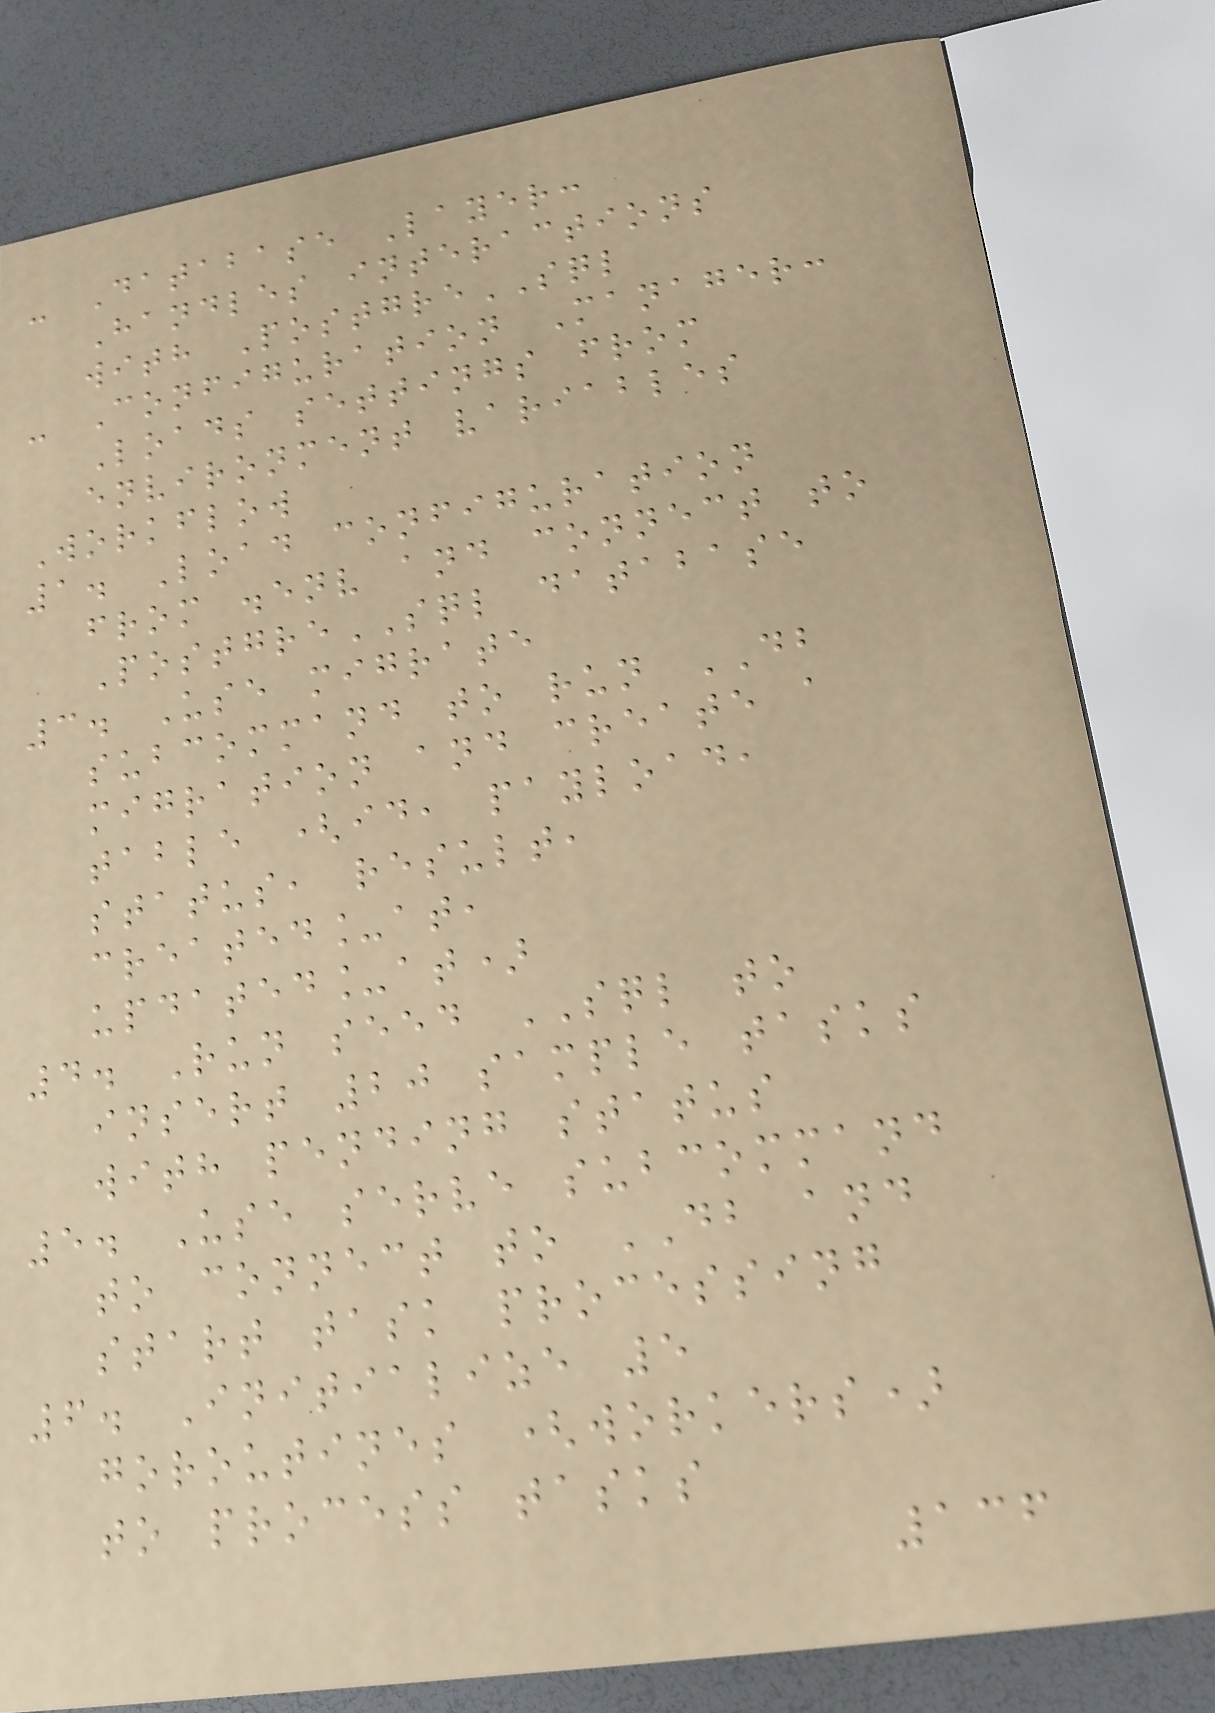- Database Layer:
Handles interactions
with PostgreSQL
- Configuration Manager:
Loads settings from
environment variables
Workflow
1. Load configuration
from .env and connect to
PostgreSQL database
3. Use migrate
subcommand to run DB
migration and create a
table (id, payload,
status, result,
created_at,
updated_at)
4. Run seed SQL to
insert 20 sample tasks
with pending status
5. Use serve subcommand
to connect to DB and
start task processing
6. Initialize 5
goroutines (workers)
to process tasks
136
